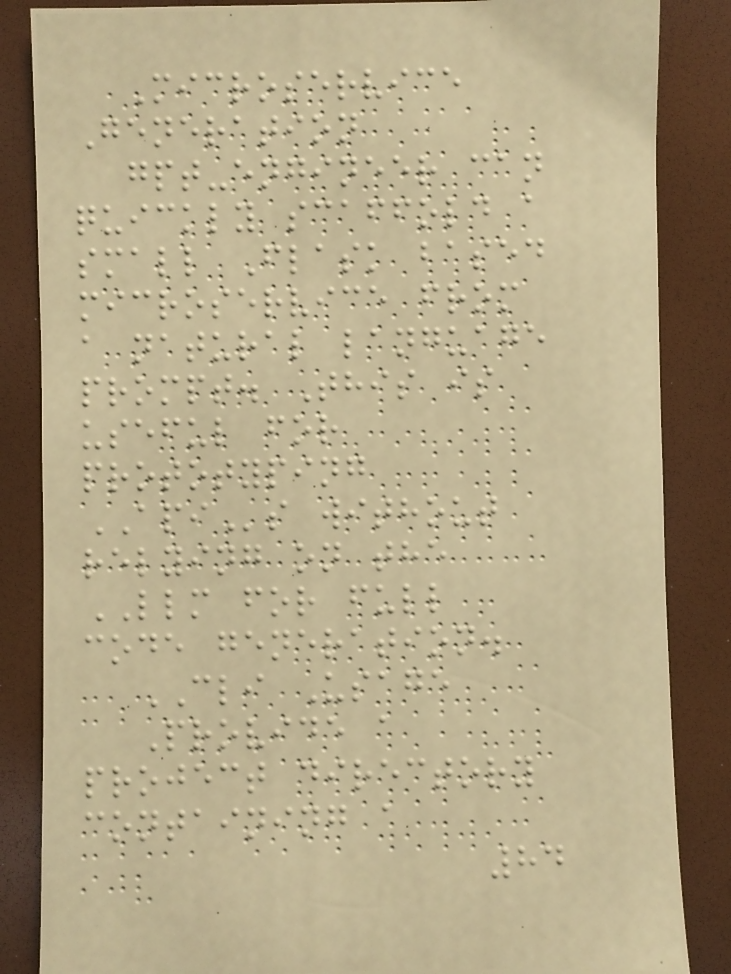Microservice
Generation
gpt-engineer can
quickly scaffold a
small Flask based
microservice from
a natural language
prompt. This is
useful for
prototyping
APIs without
relying on the
LLM for full
code generation.
CLI Usage
Provide a
project directory
containing a
84
